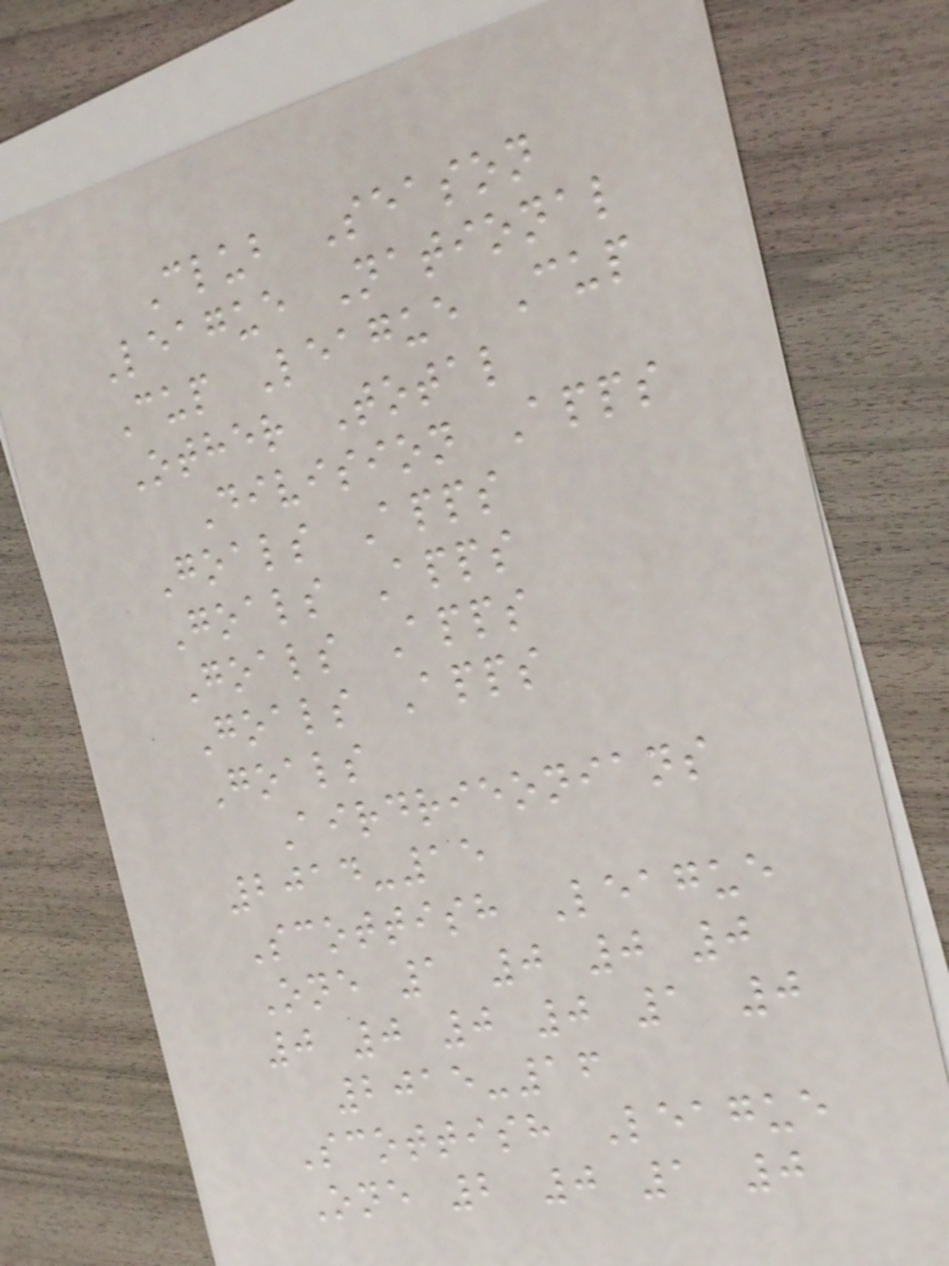Club Season
League National
Cup League Cup
Other Total
Division Apps
Goals Apps
Goals Apps
Goals Apps
Goals Apps
Goals
Airdrieonians
2014-15
Scottish League
One 1 0 0 0
0 0 0 0 1 0
2015-16
Scottish League
One 2 0 1 0
